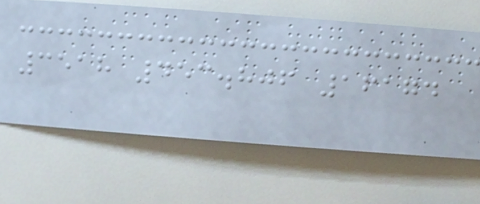3518 453.806 16174
